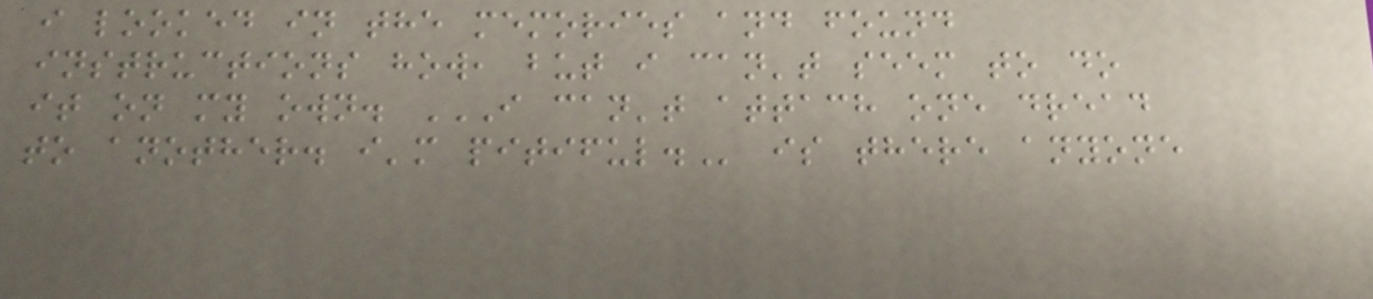i looked in the memories and found
instructions how, but i can't seem to do
it on my own. I CAN'T ATTACH ONE DREAD
TO ANOTHER. I'M PITIFUL. is there anyone
